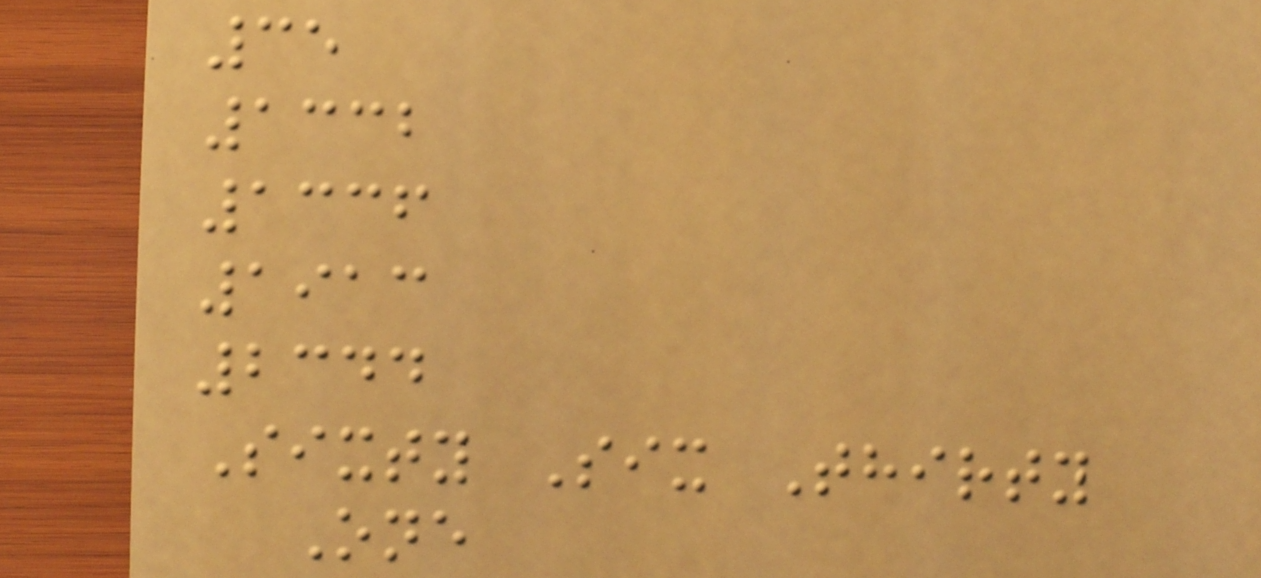35
1332
1336
1913
2344
Sixty Six Thirty
One
